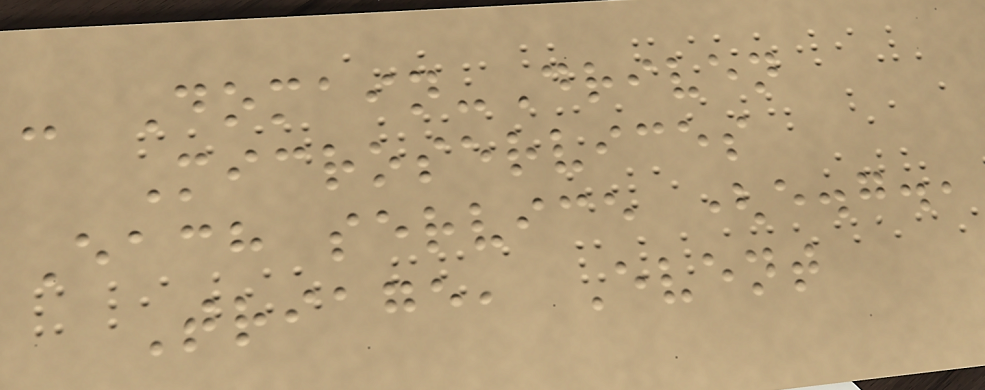- Domain-Driven
Microservices
Each service (e.g.,
Triage, Event
